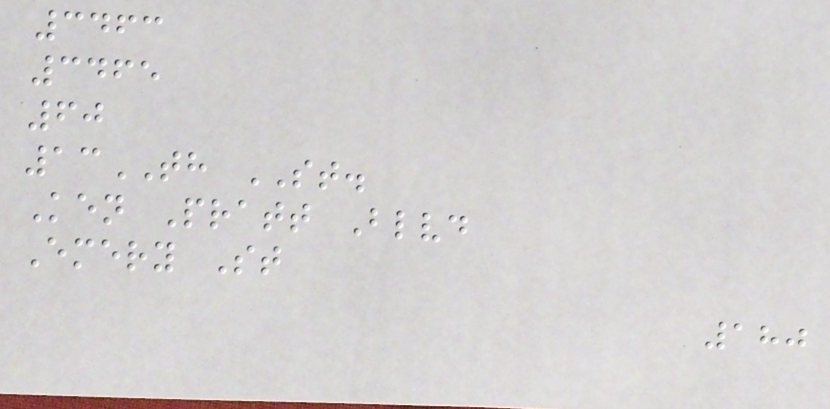3463
3465
60
13TH ST.
Ken Pratt Blvd
Emery St
180
